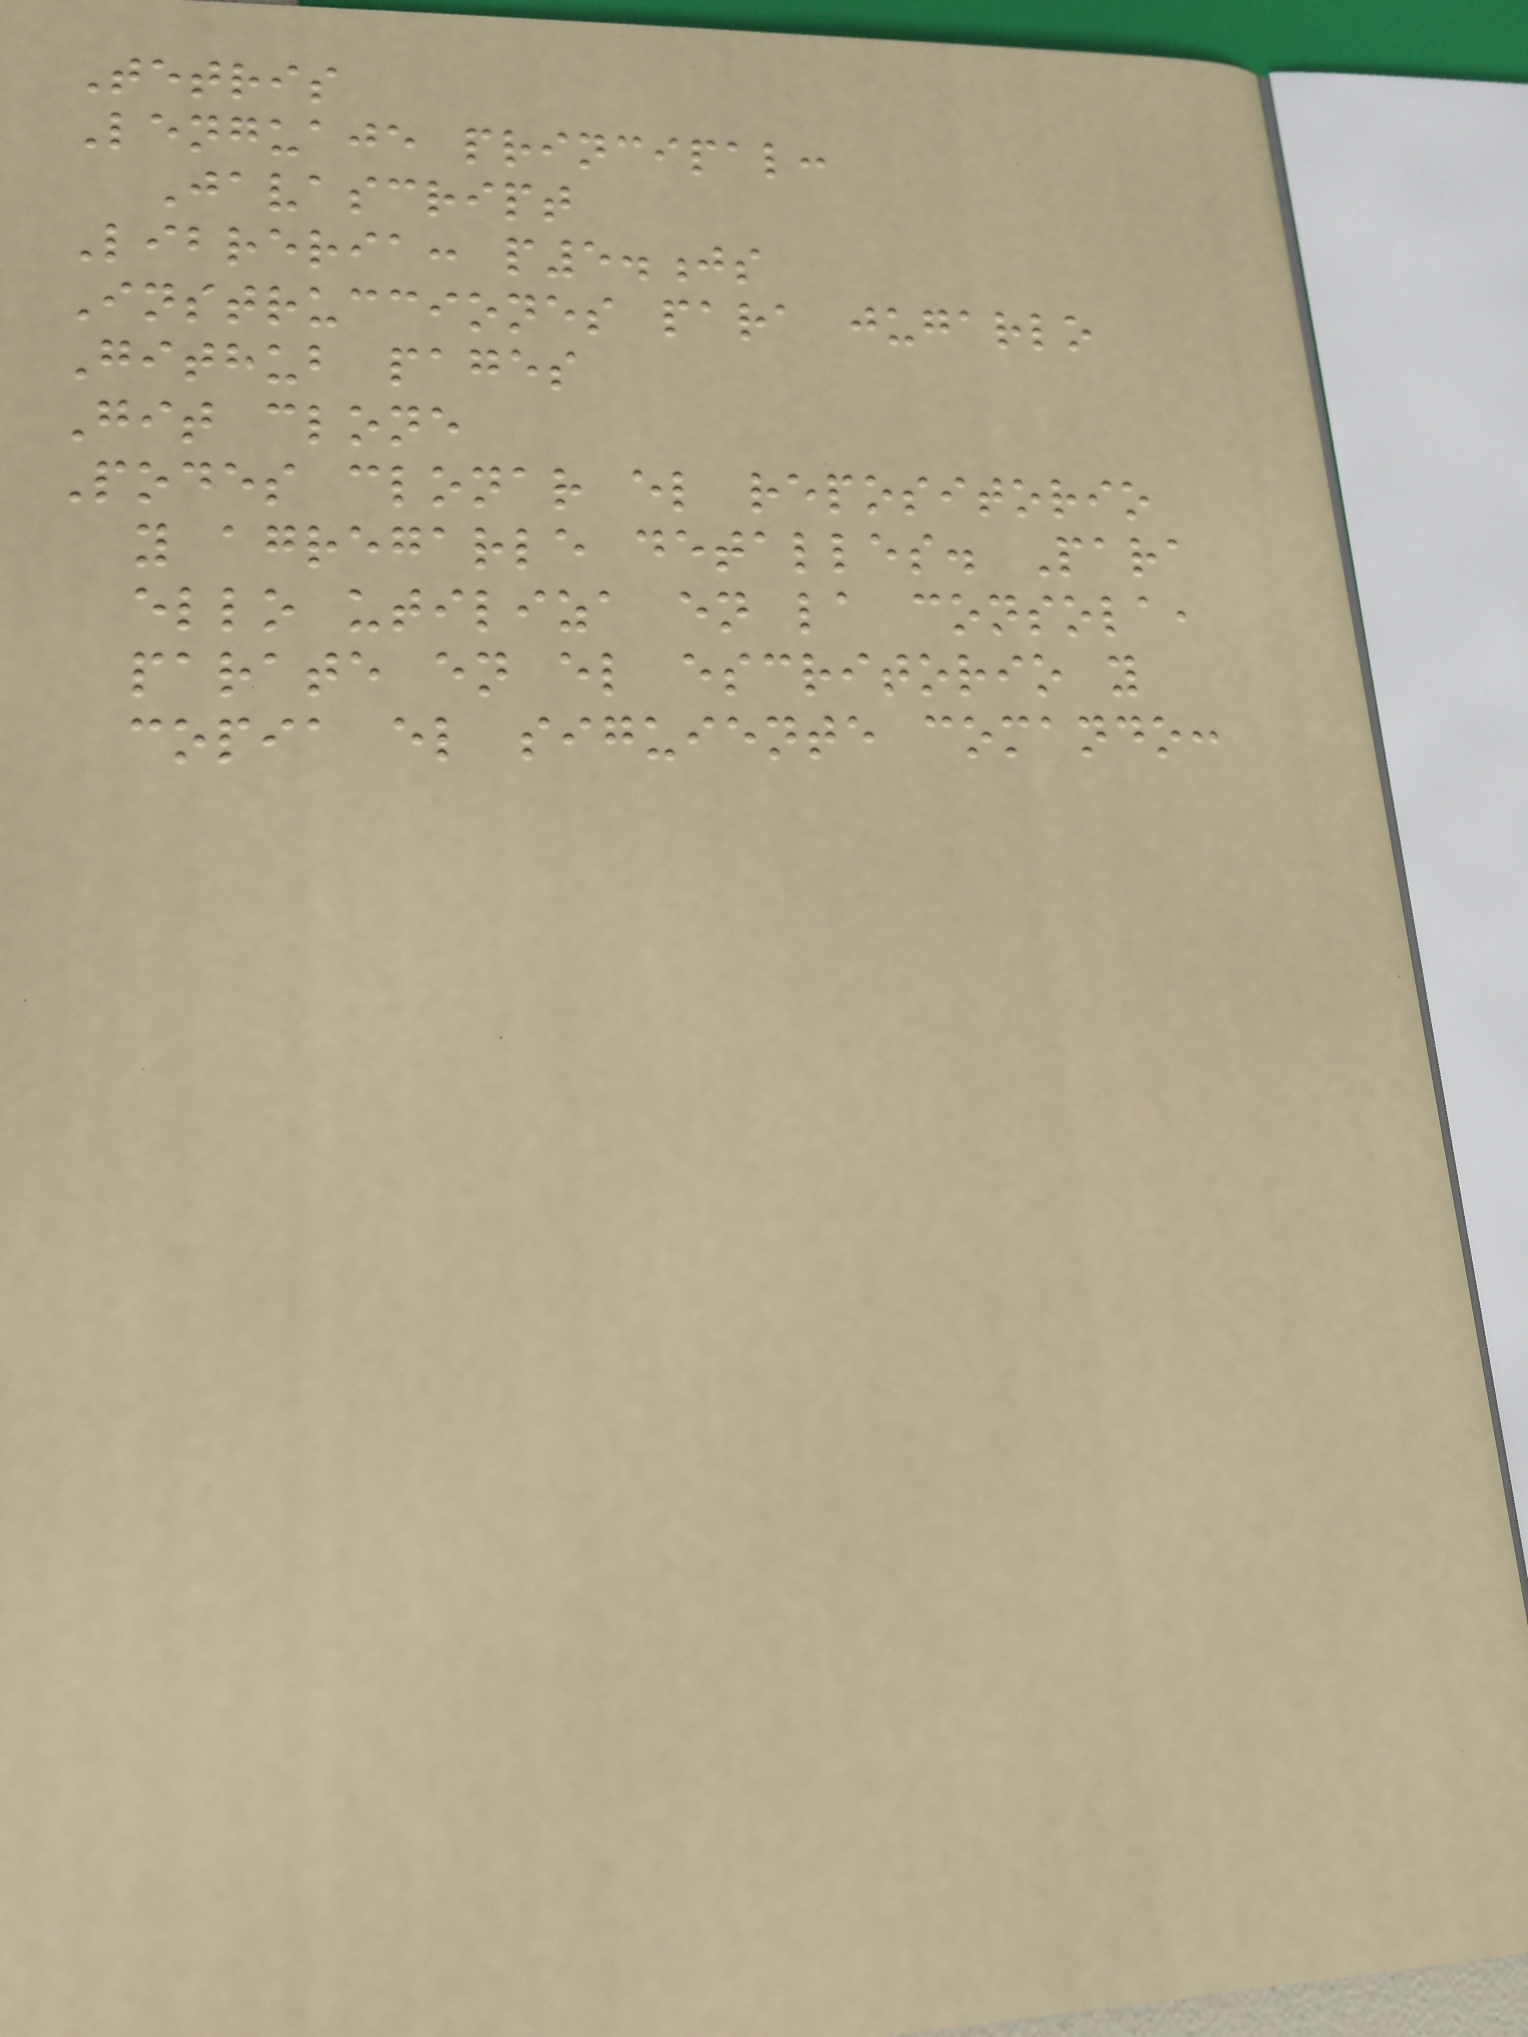Tetris
Lenguaje principal:
Javascript
Libreria: p5.js
Instrucciones para jugarlo
Github pages
Git clone
Podes clonar el repositorio
y agregarle detalles. Para
ello utiliza en la consola,
parate en el escritorio y
copia el siguiente comando:
